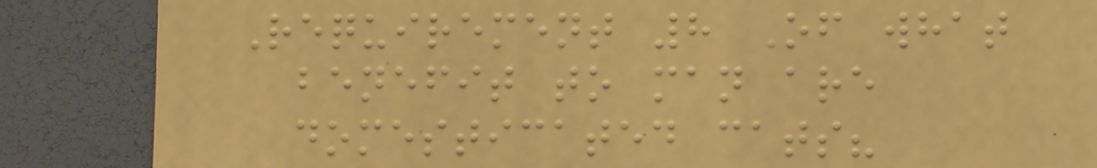Requirement 8 Of what
benefit to man are
domesticated cats?
